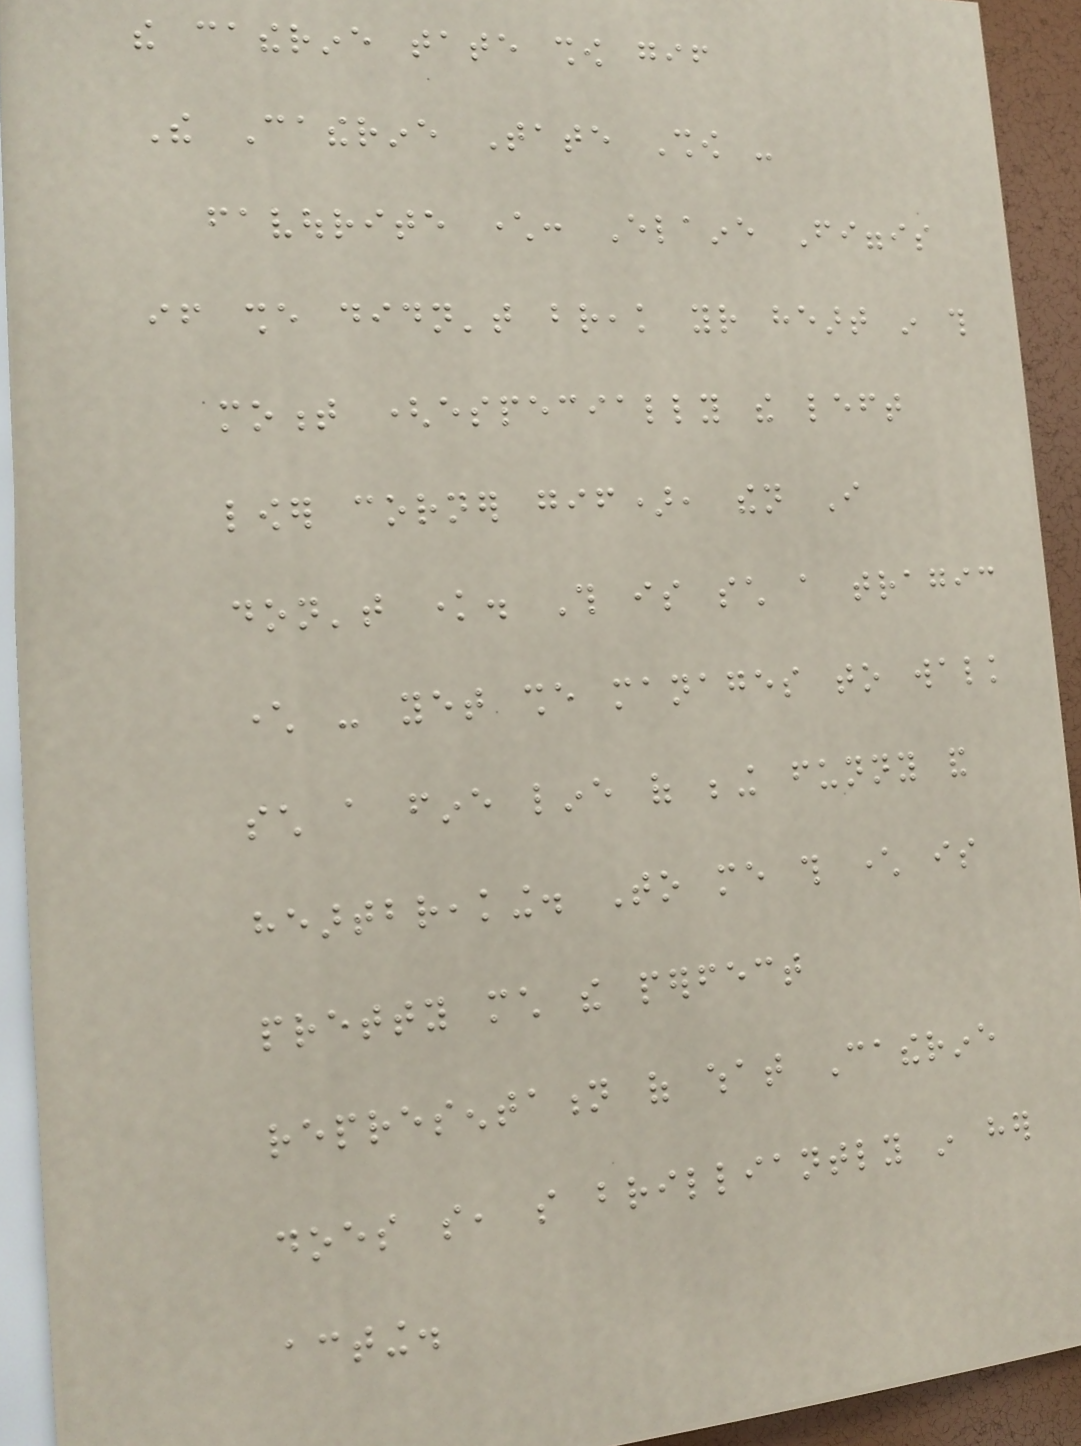the catherine tate show gif
The Catherine Tate Show -
favourite character: Elaine Figgis
if she didn't break your heart in this
moment (especially the left
lower corner gif), then I
don't know. This is such a tragic
character - yet she manages to walk
such a fine line of being funny and
heartbreaking. To me this character is
pretty much the perfect
representation of what Catherine
does so, so brilliantly in her
acting.
